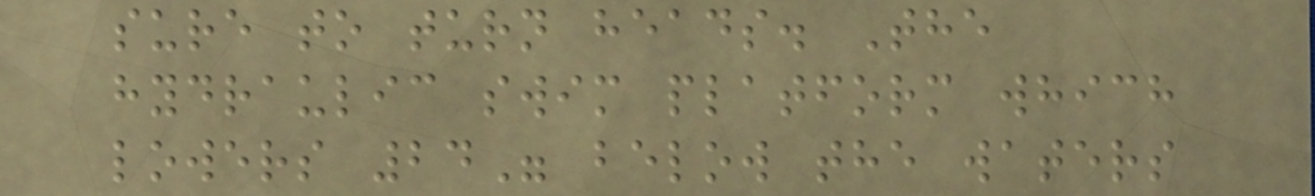sure to turn heads. The
hydraulic swim platform which
lowers 24" below the waters
